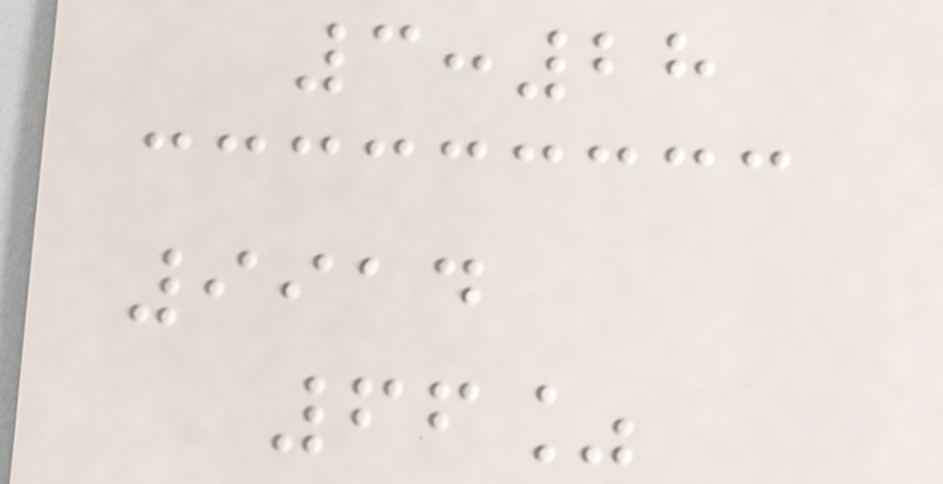3:28
9914
66%
